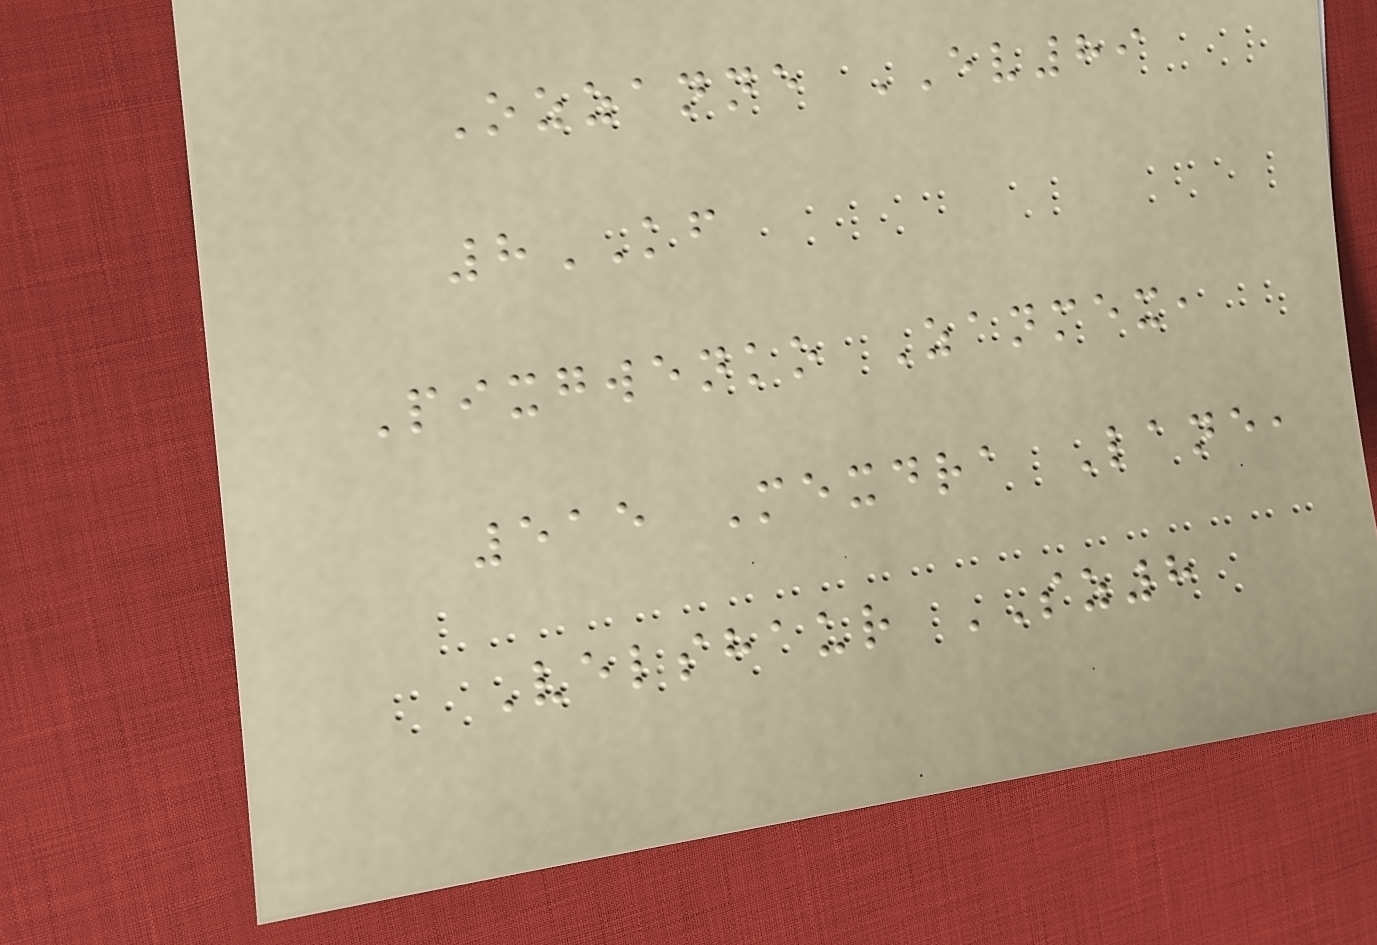Ozzanne EV89
8KF
Pixgwenko Zanmex,
515 Mexdra Lane,
Velshaur SZ8
